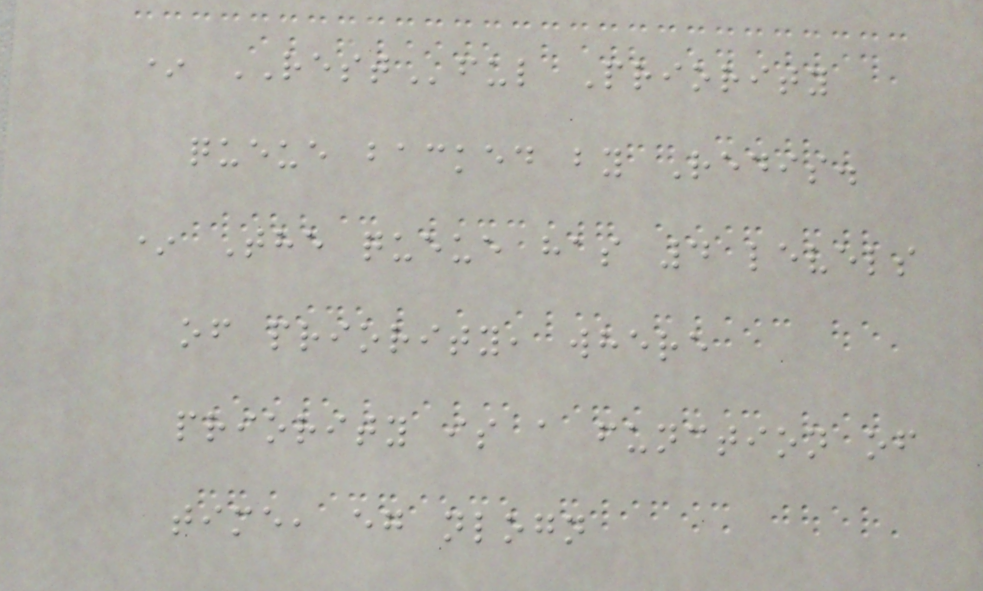* RESTful Priority
queue backed by Redis.
* The queue has 4 levels
of priority, where
priority is a function of
time, eg nlogn
